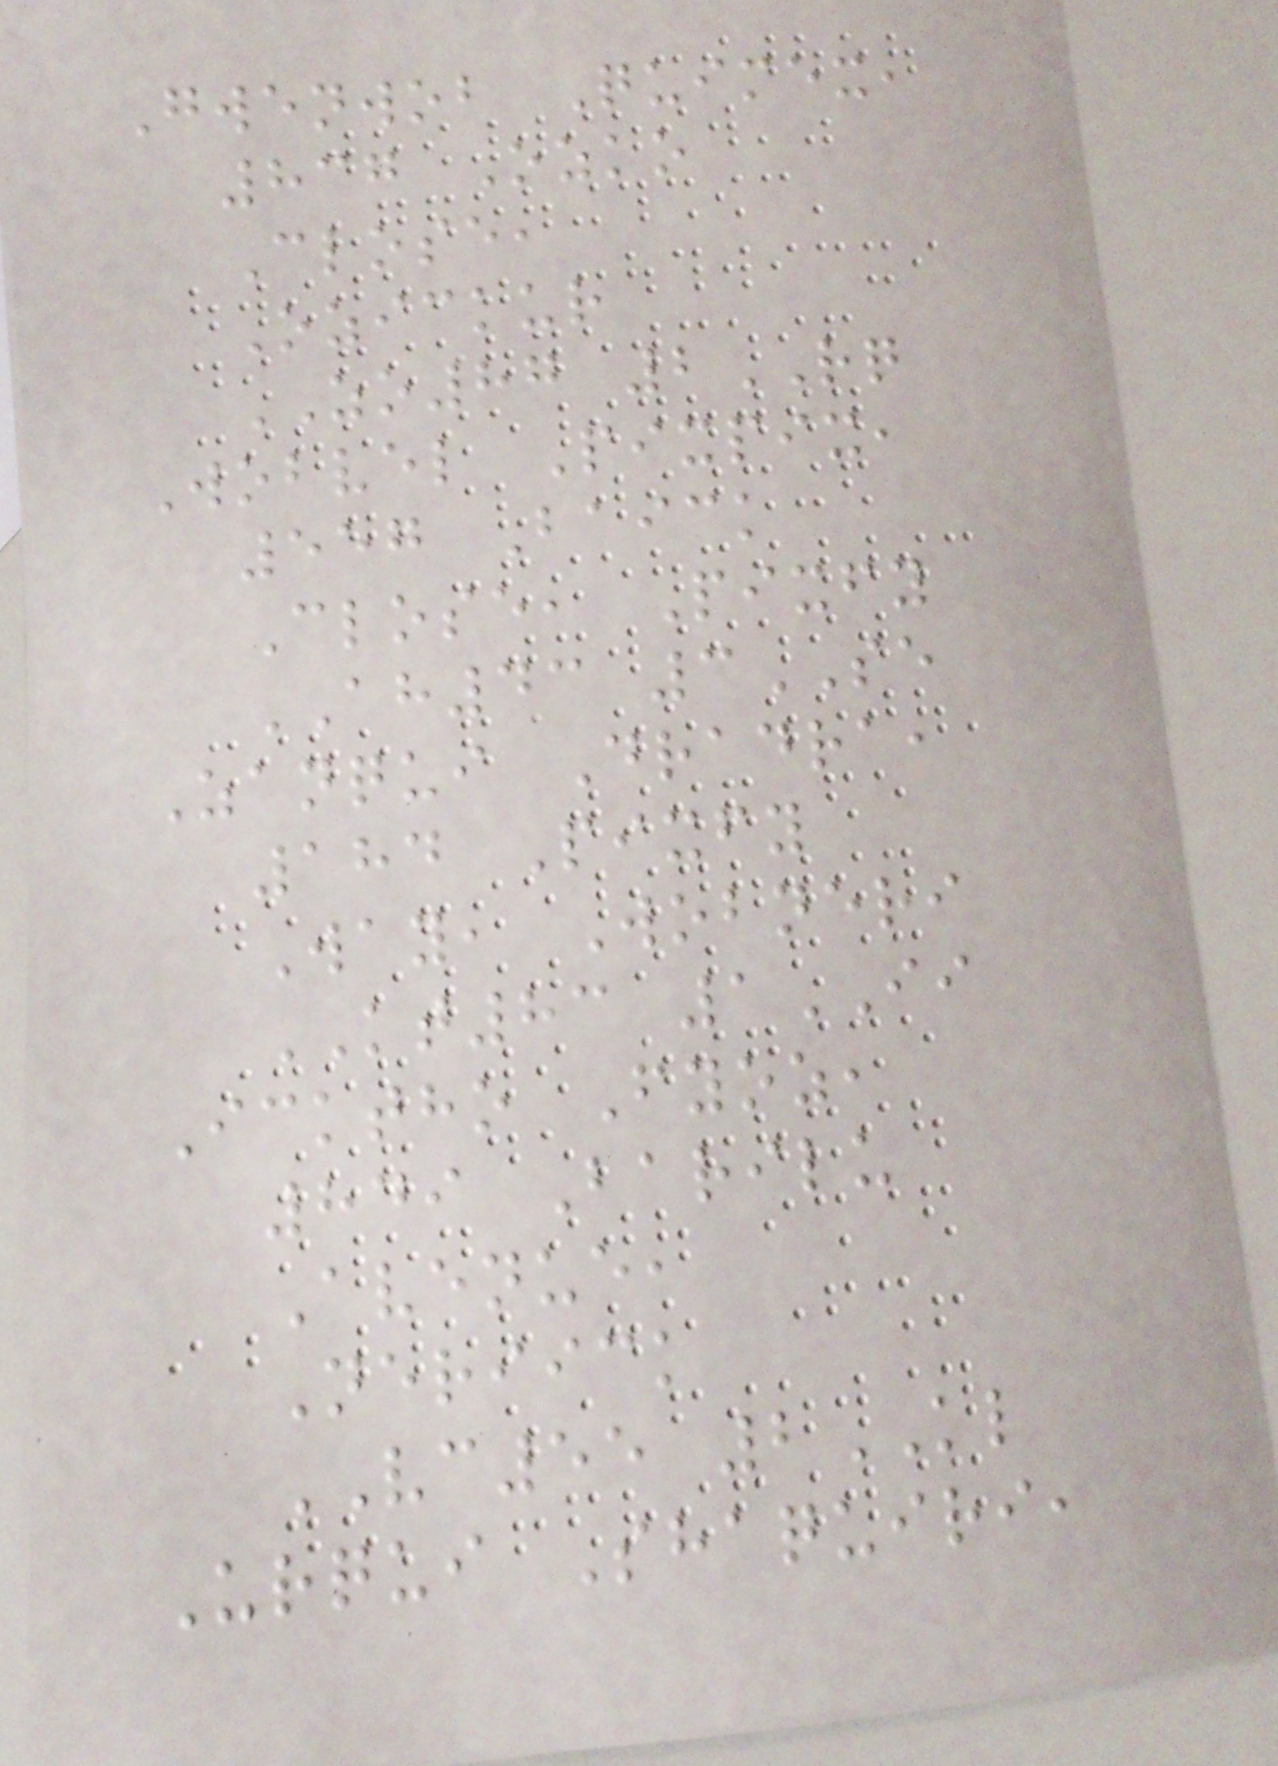Gwenwob Quimex,
837 Ozko
Close,
Ozickur
ZO87 2RQ
Wobvel Pixpix,
557 Baick
Close, Pixfy
AH43 3SE
Zanqui Dradra,
184 Pixfy
Way, Wobneri
KT83 1II
Icktho Fyoz,
849 Barilu
Avenue,
Neriick
VC55 2KL
Urqui Shaquiri,
